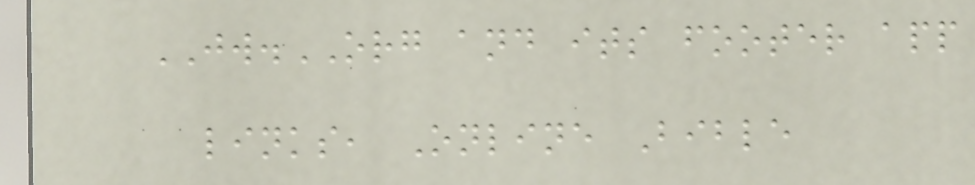JW.ORG and its footer app
links, Online Bible
